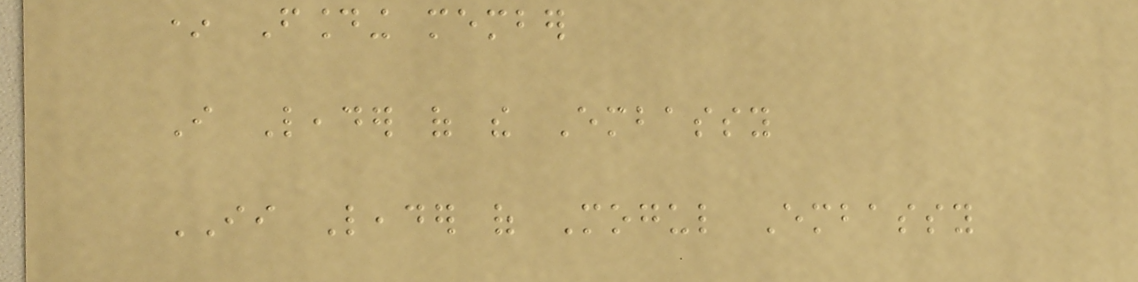* Founding member
I Leader of the Embassy
II Leader of Mogul Embassy
